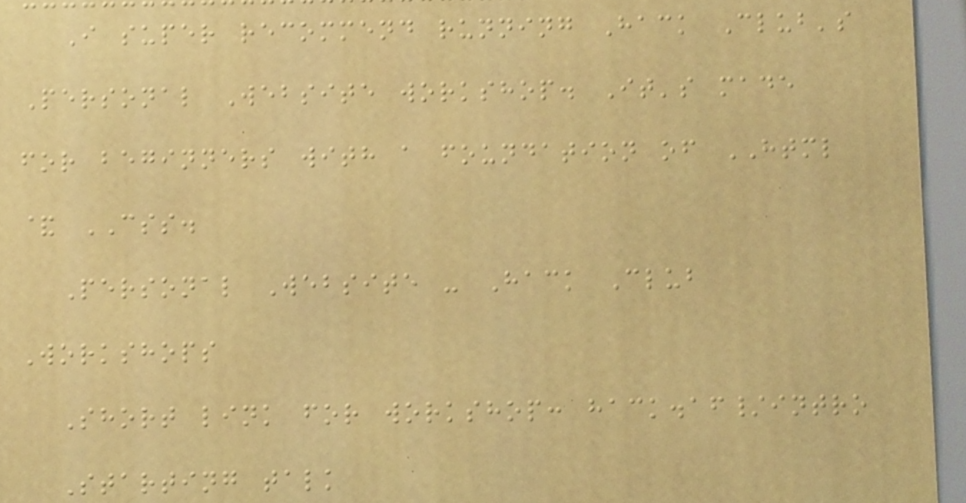I super recommend running Hack Club's
Personal Website workshop. It's made
for beginners with a foundation of HTML
& CSS.
Personal Website - Hack Club
Workshops
Short link for workshop: hack.af/intro
Starting talk
